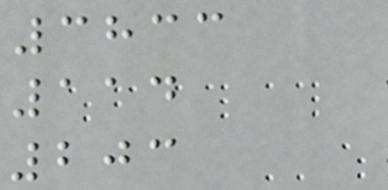3833
114
203
